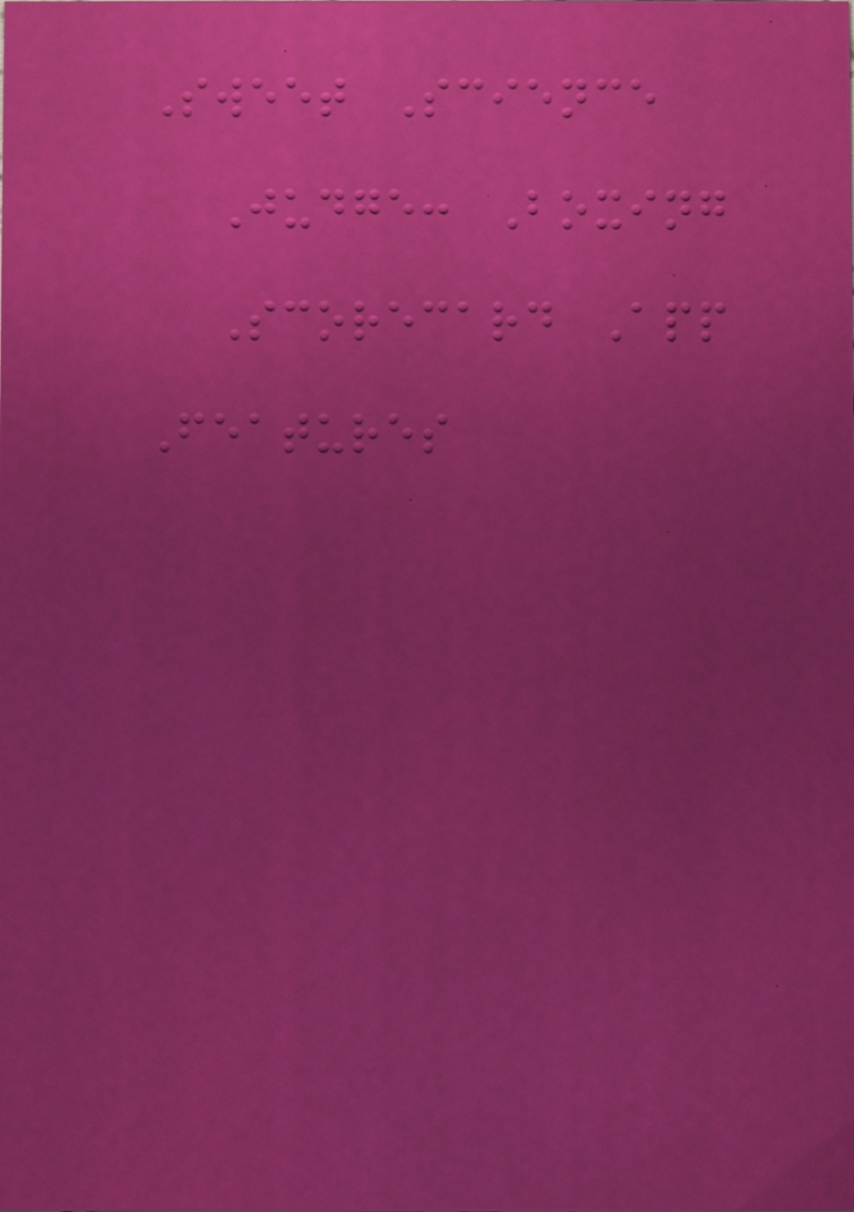Sweet Science
Judge: Boxing
Scorecard App
Features
